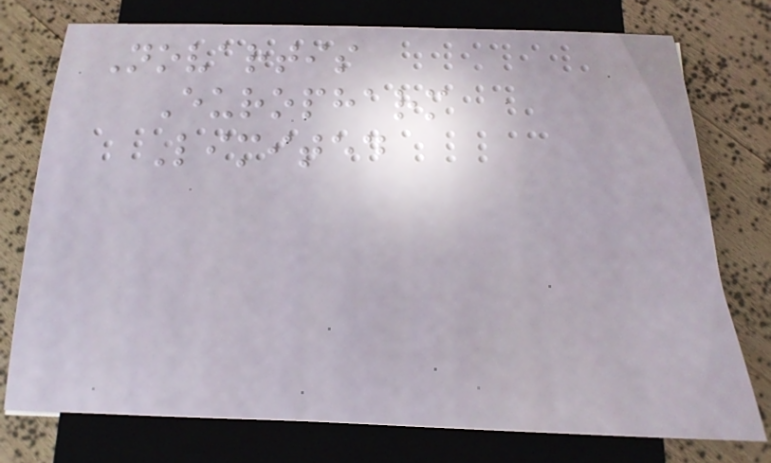Novartis
Europharm
Limited
